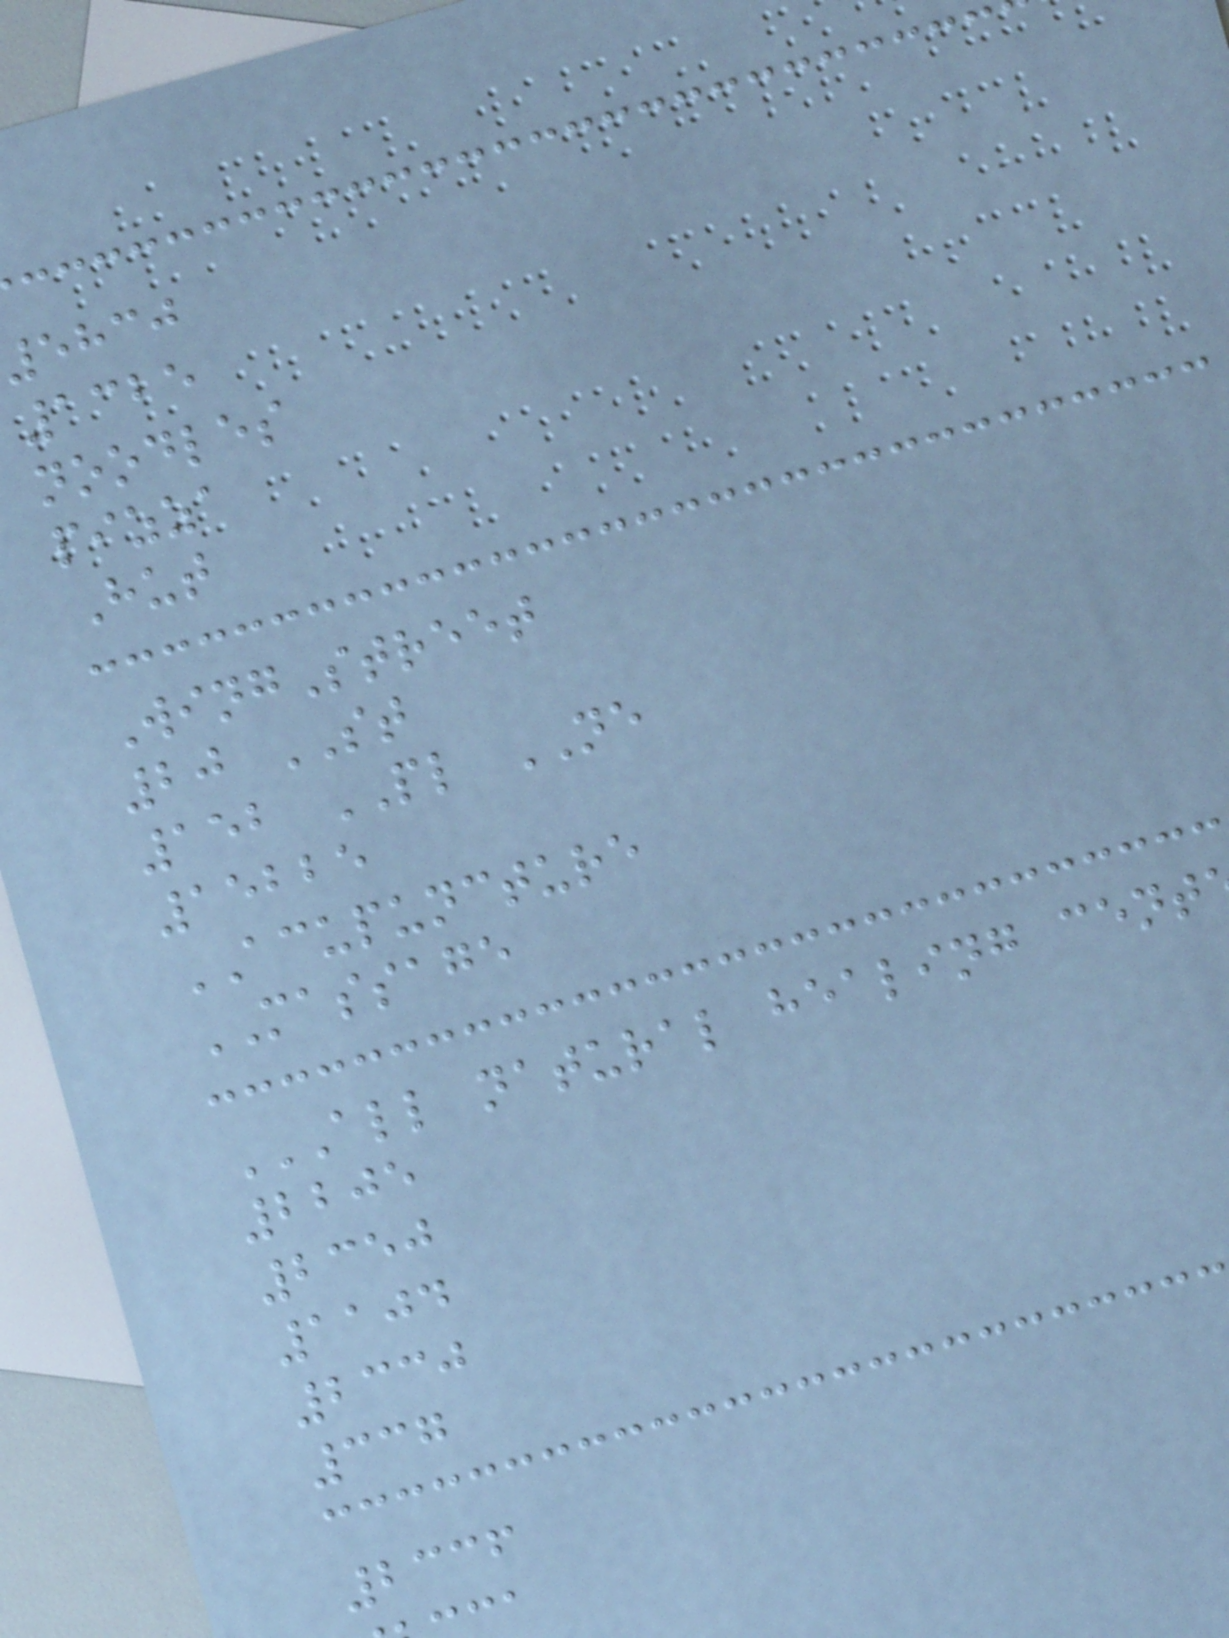5830
1325
noodles
pizza
Hut
WingStreet
20 ST
152 PL NE
15225
ACUPUNCTURE
MASSAGE
2205
2350
1104
2330
337
2336
